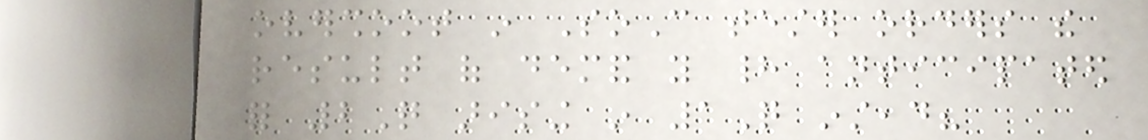overshoot in SoC tester orders the
result of demand you had anticipated
for 2Q arising in 1Q instead?
